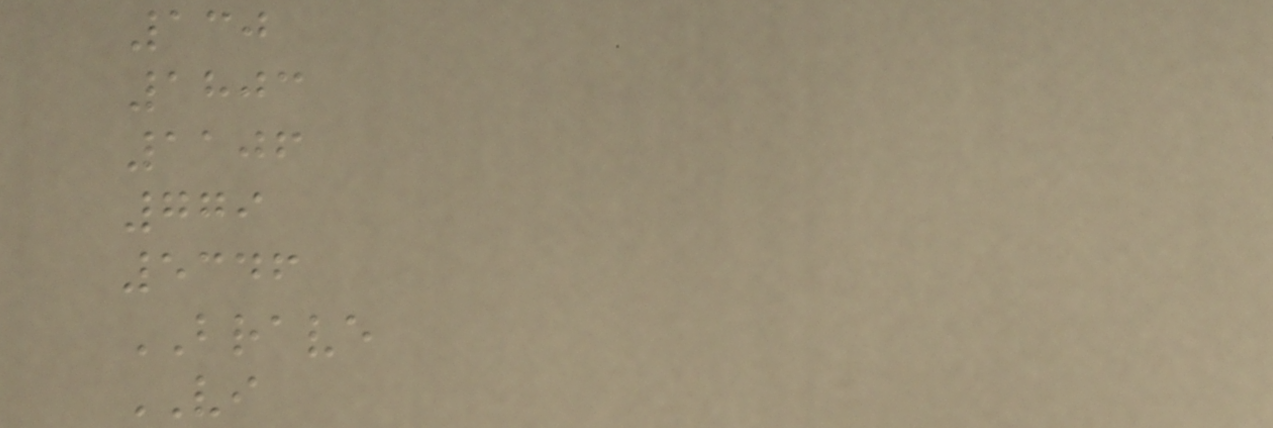130
1803
1106
779
5346
BRAVE
VI
